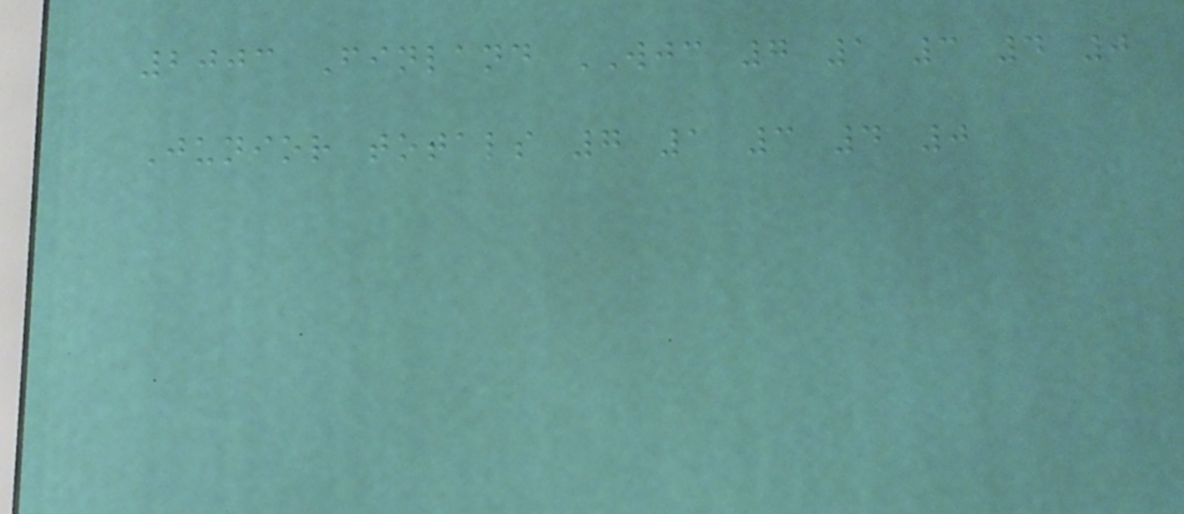2003 Finland WJC 7 1 3 4 0
Junior totals 7 1 3 4 0
